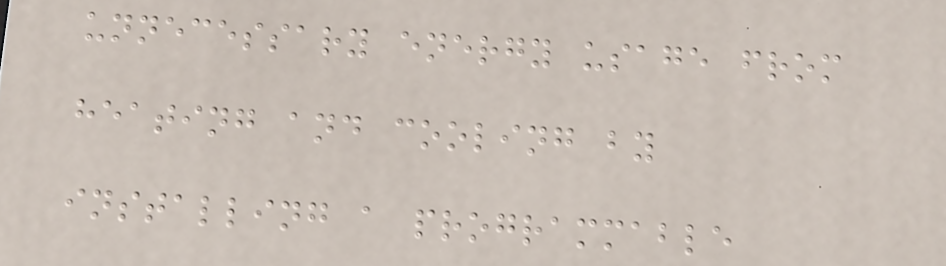unnecessary energy usage from
heating and cooling by
installing a programmable
